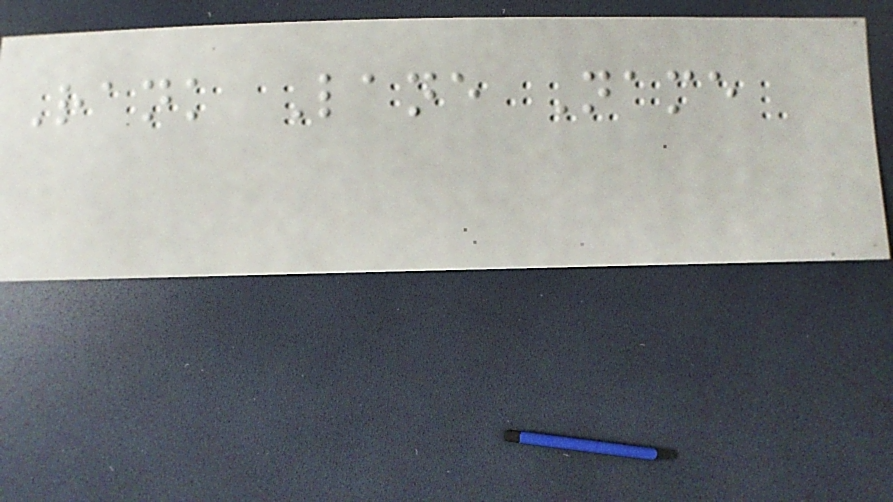Rank Lane Name
